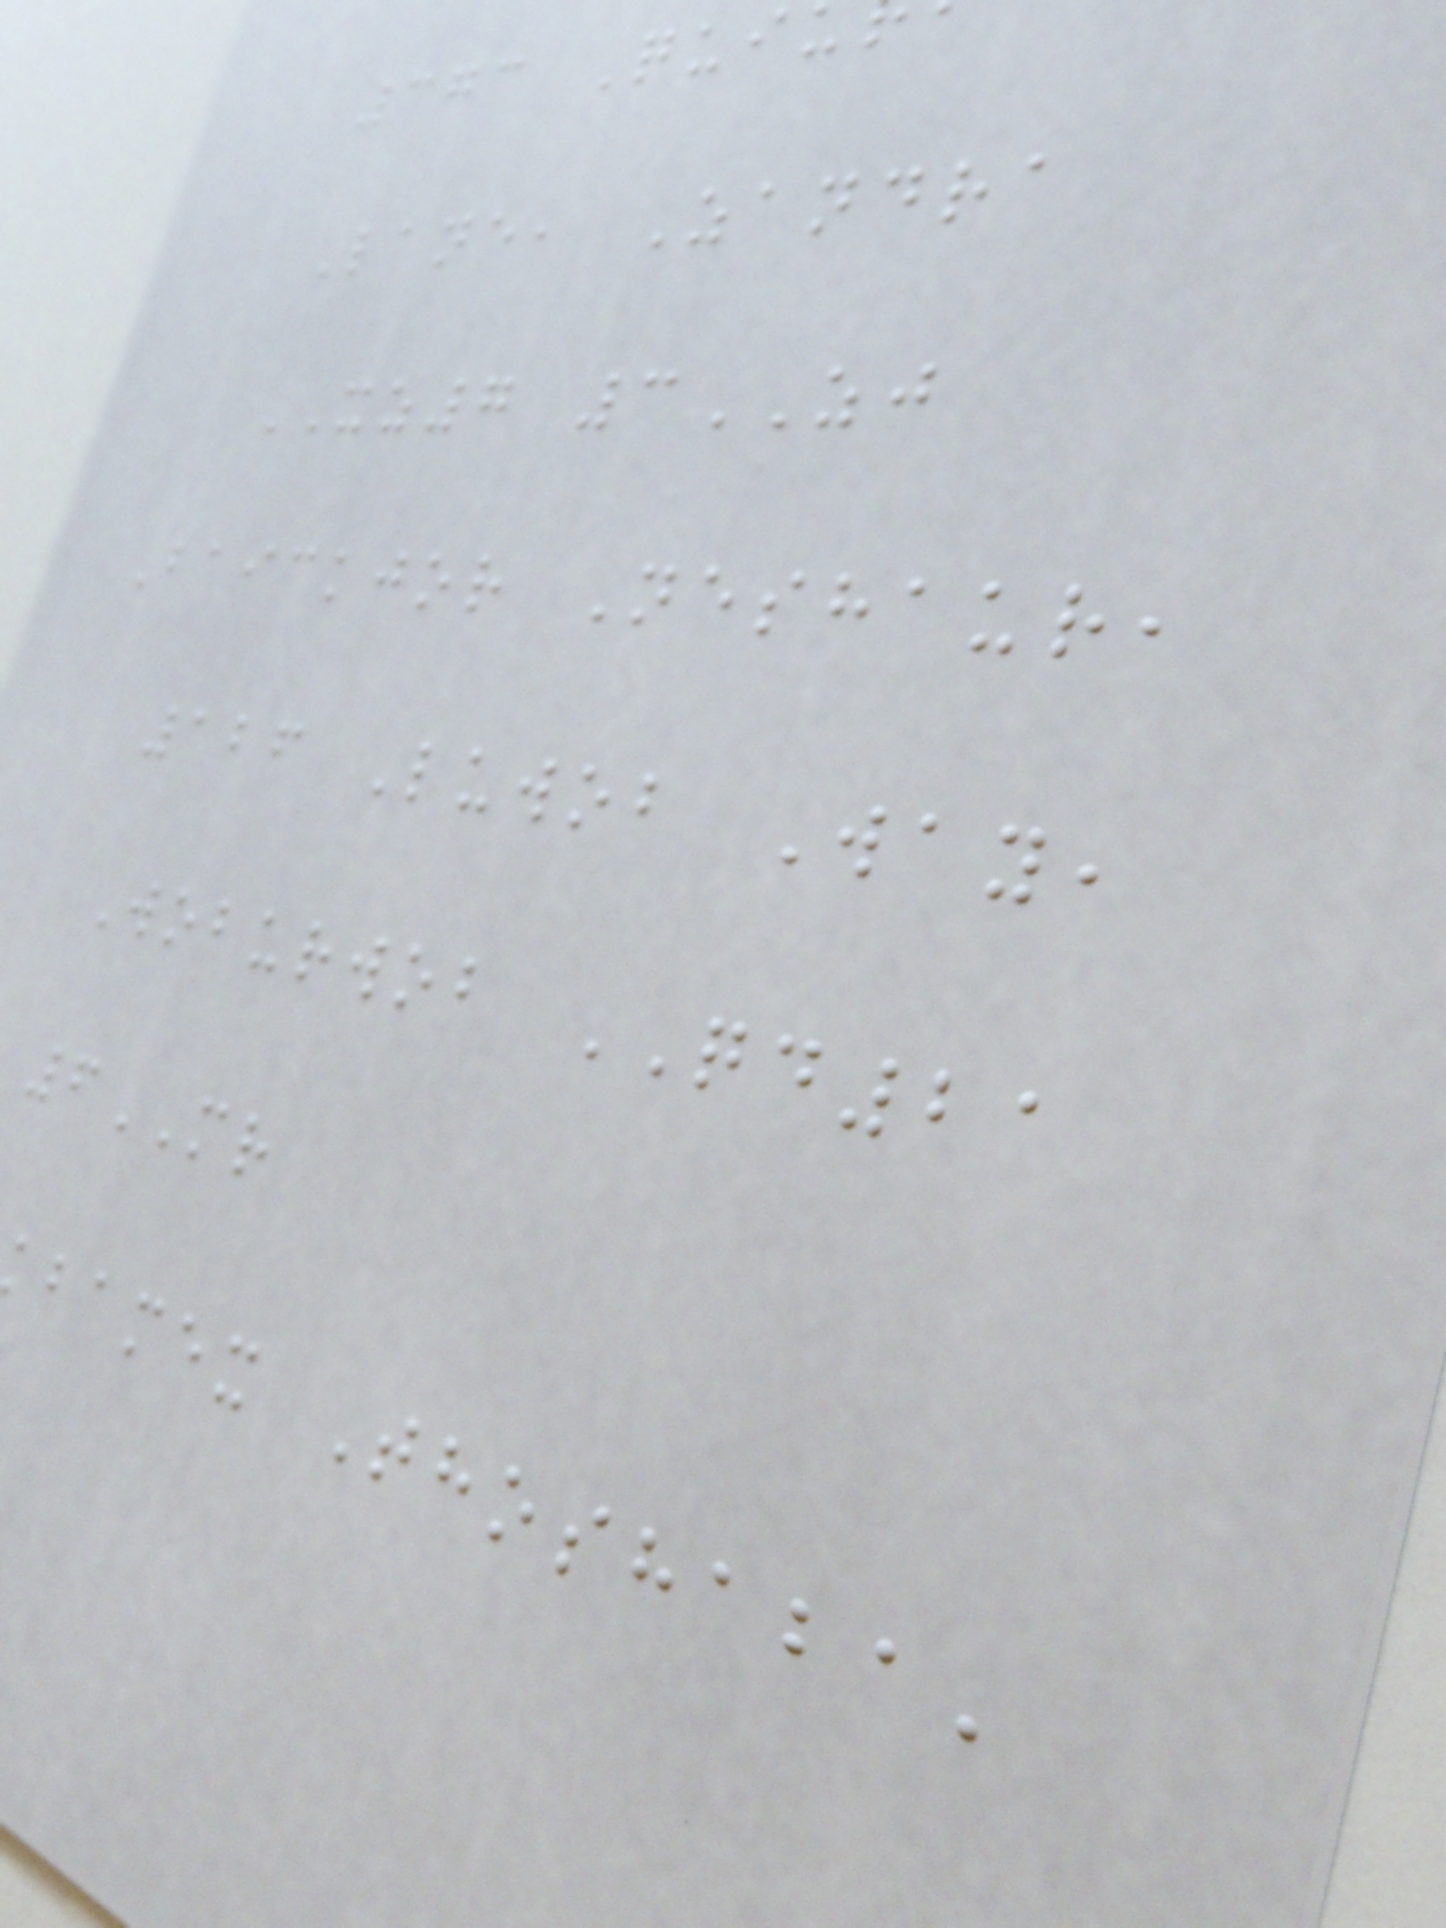373 Qui
Lane, Zandra
XZ7 3ZJ
Baickjor Neshaur,
126 Luwob Way,
Woburwob QD21
6MR
kbamex Thoshaba,
